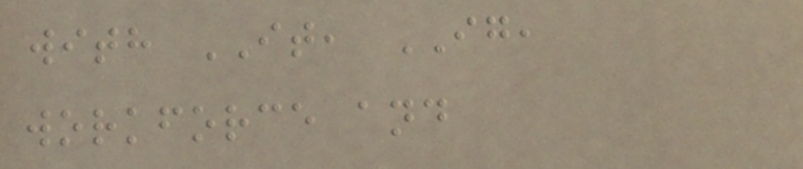with IT, IG,
workforce and
